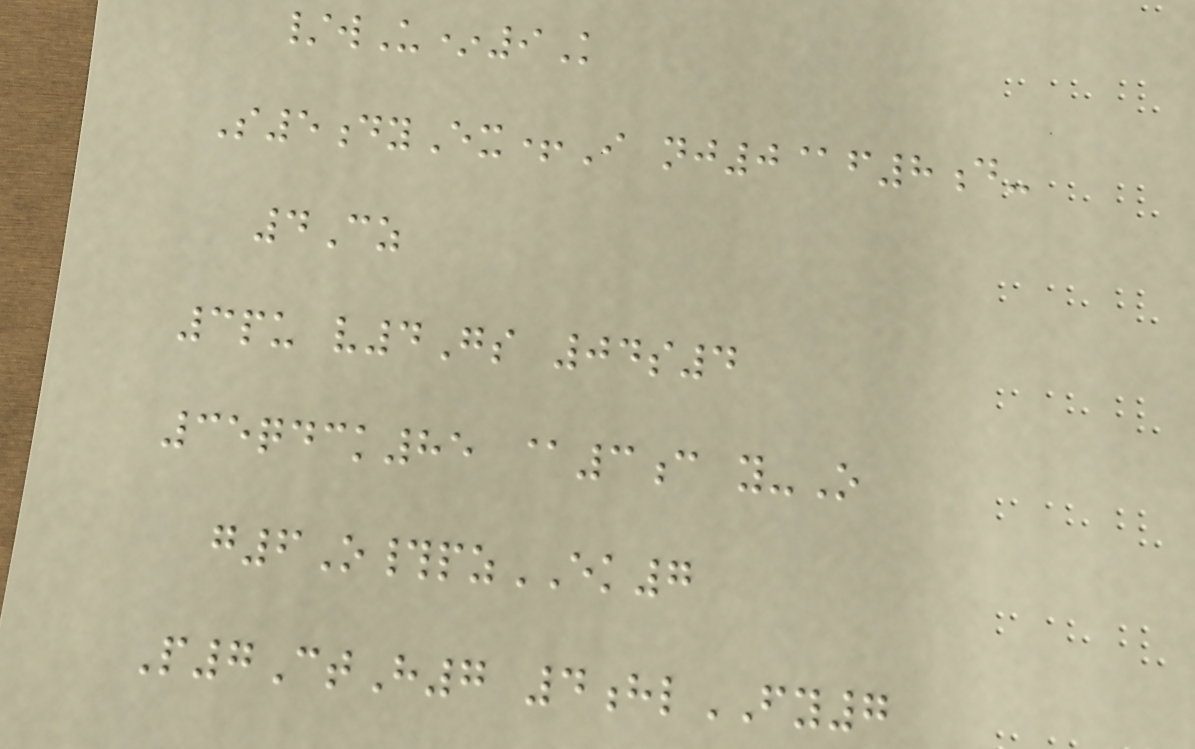/wU*9K
S5dyEx+I nj0@f8d-
4Cz
3pu v4Gs 04s4
35qdck85 @3c y-O
g6O#pzEK7
P7CtH7 4hlFY7
